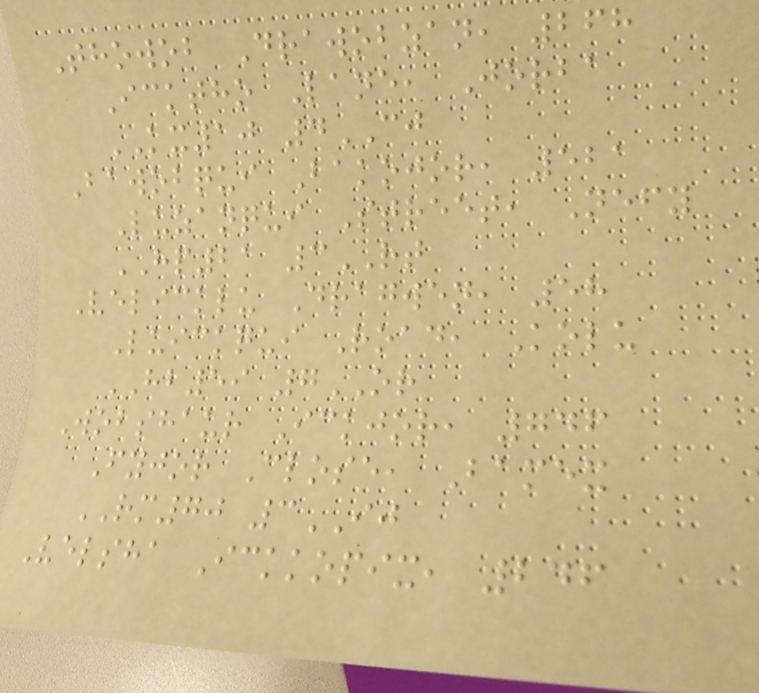Thowob Drawobzan, 268
Icktho Lane, Jorba
KX10 4CJ
Bawobqui Bakojor, 521
Luzanqui Street, Nefy
HP21 3RT
Velicklu Dragwen, 58
Luickqui Road, Kolu
HB59 7OR
Wobshaur Ickjor, 746
Fyjor Close, Bamex
RM70 3IJ
Velsha Ickkopix, 246
